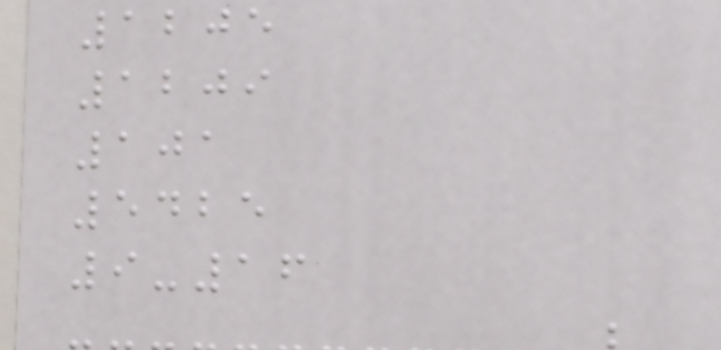1205
1209
101
5425
9-16
